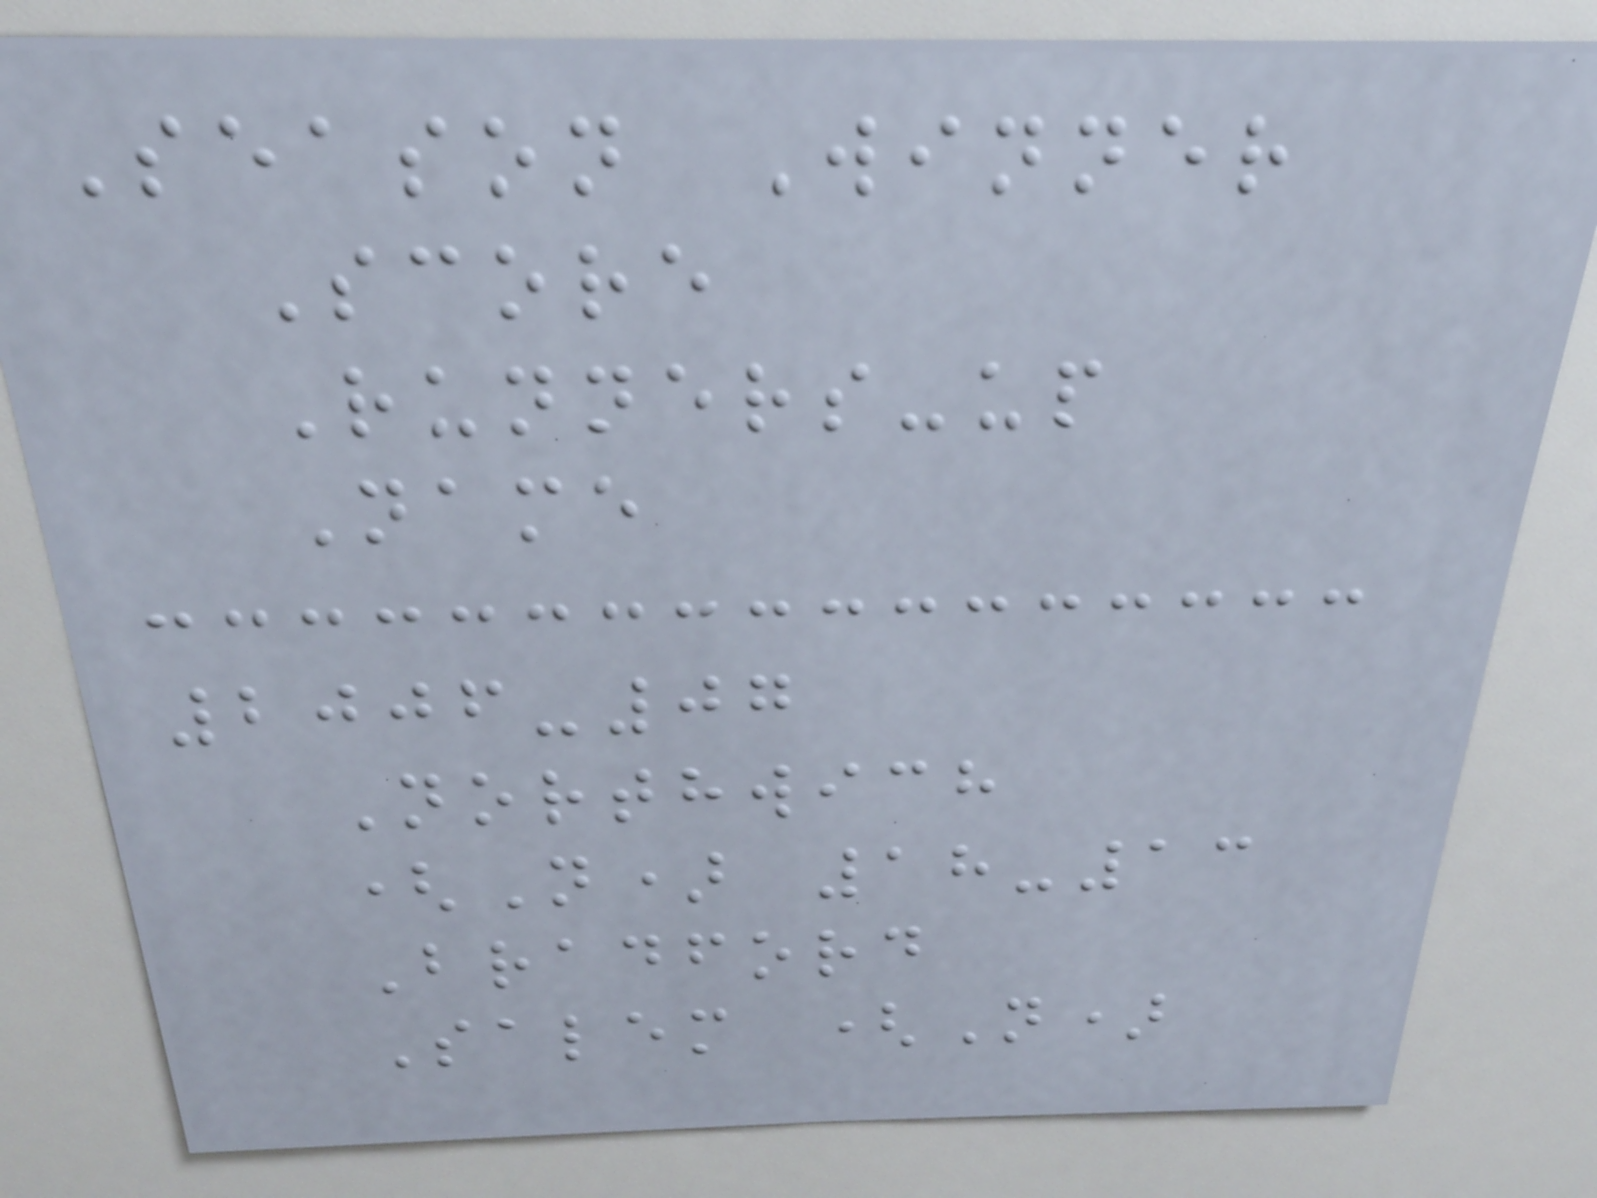Season Winner
Score
Runners-up
Name
2006-07
Northwich
(N) 18-13
Bradford
Salem (N)
